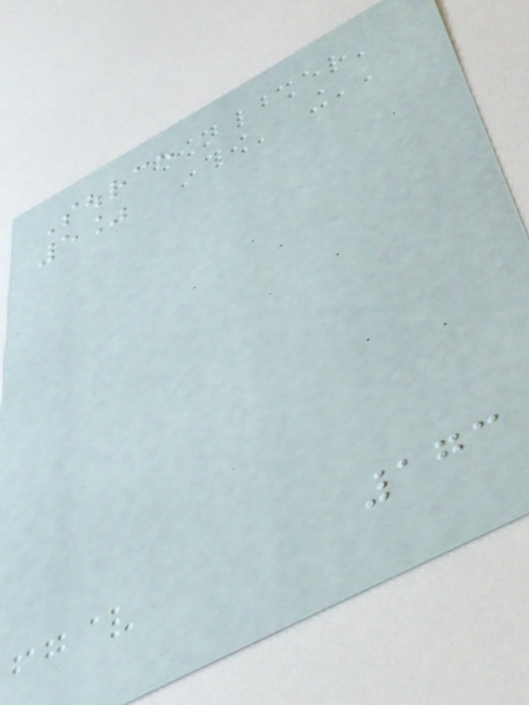Source
5%
173
